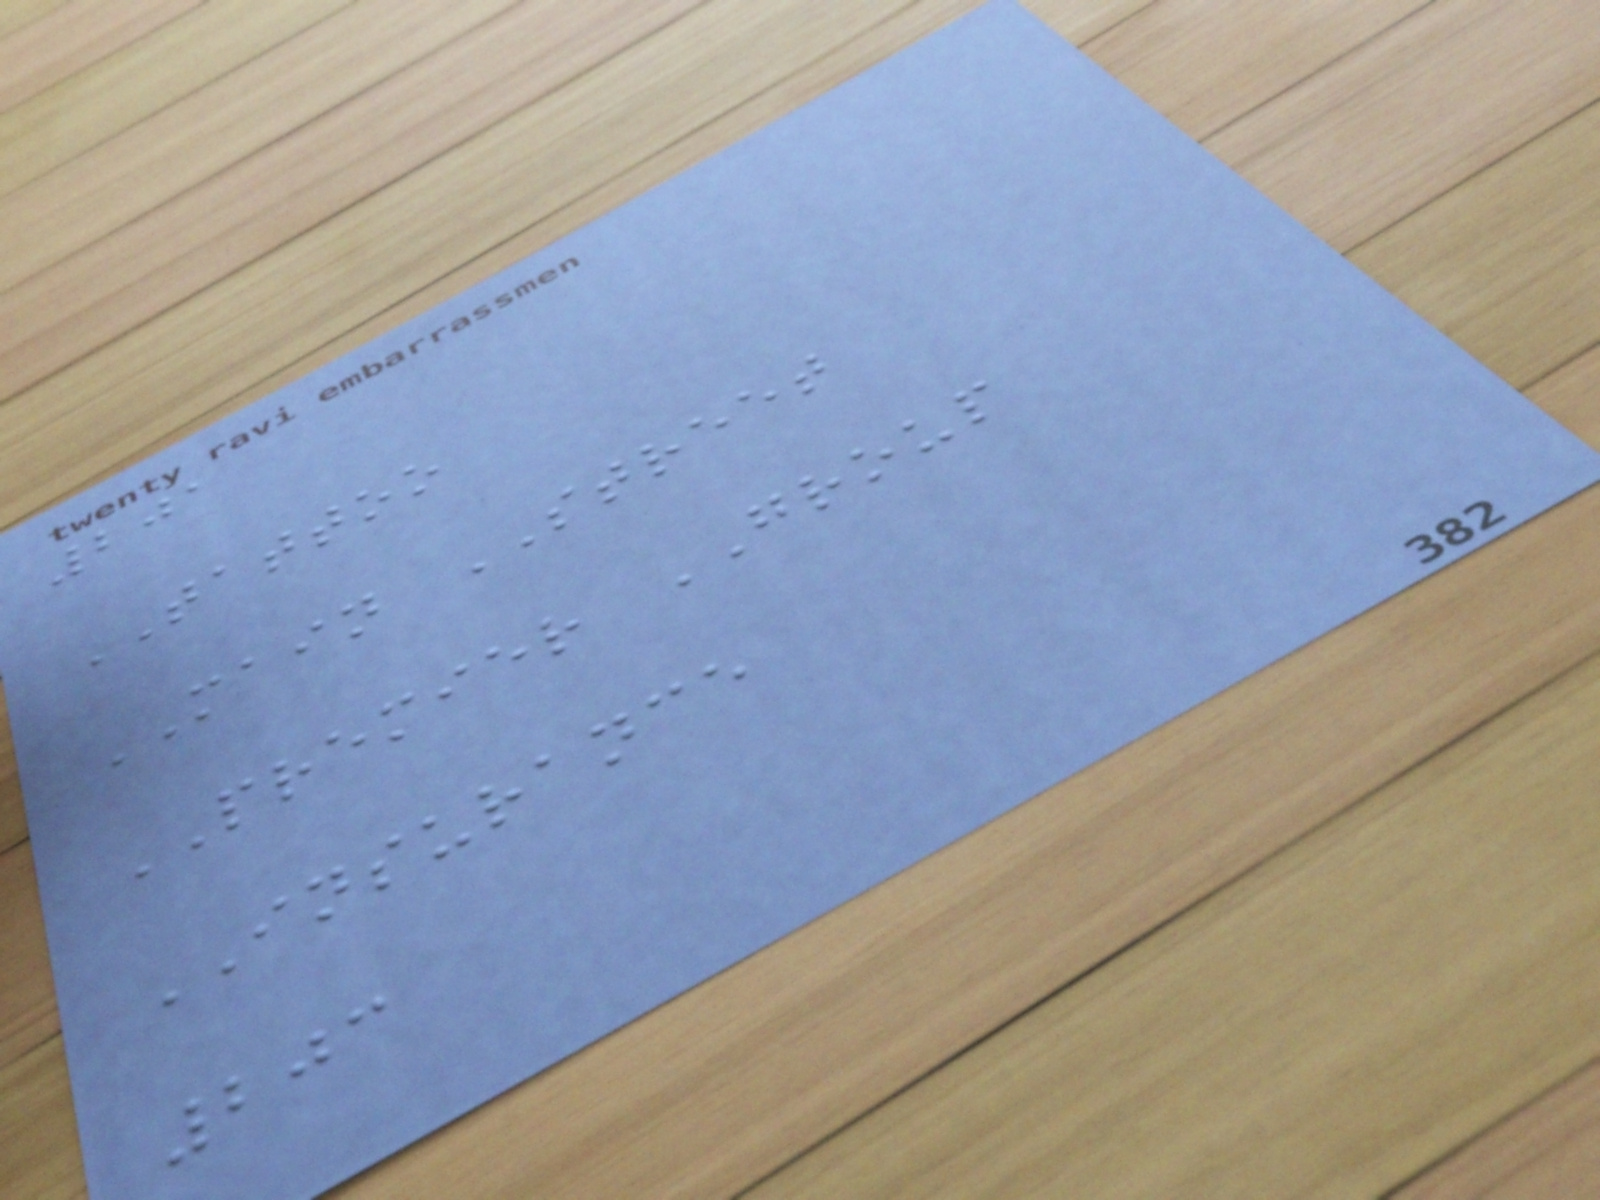201
TATTOO
MAIN STREET
PREMIER GROUP
INSURANCE
203
